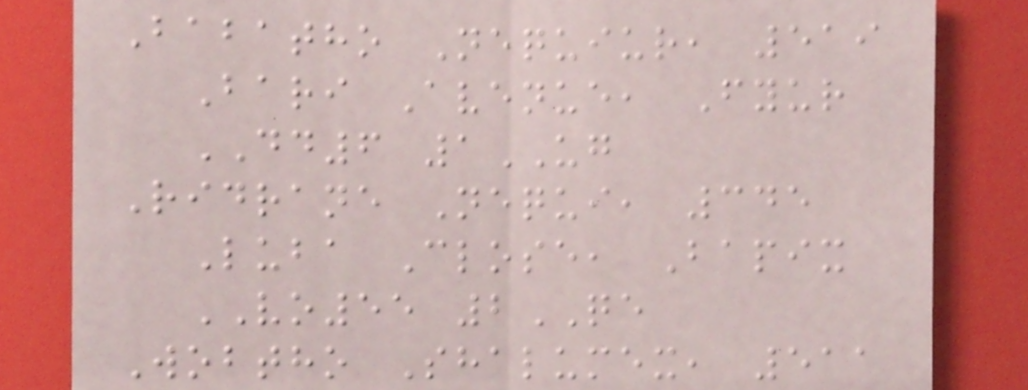Babatho Nequiur, 519
Bari Avenue, Fyur
DD6 1UG
Ridrane Nequi, 345
Luba Close, Bapix
VO55 2QE
Wobtho Shalumex, 511
